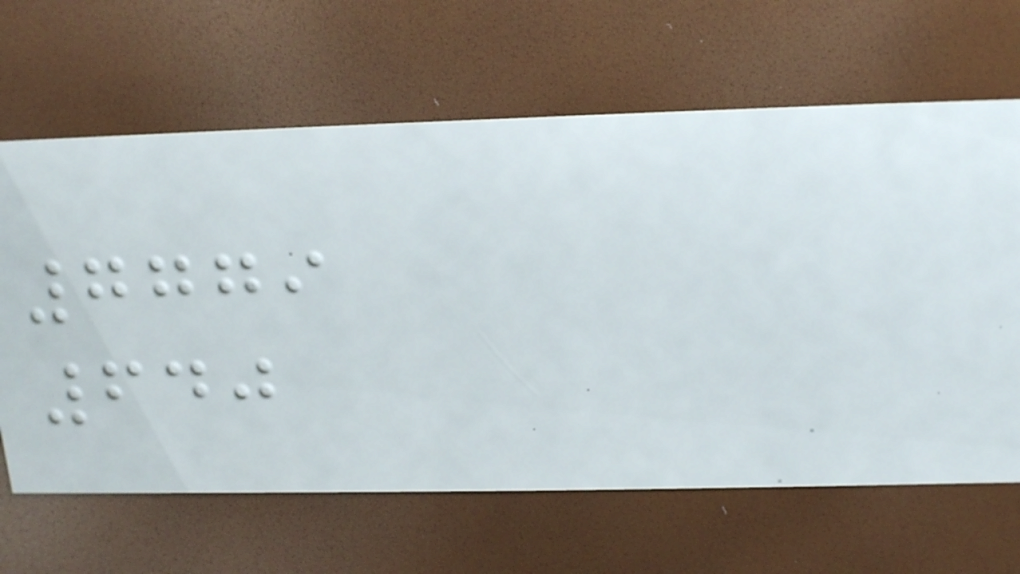7779
640
